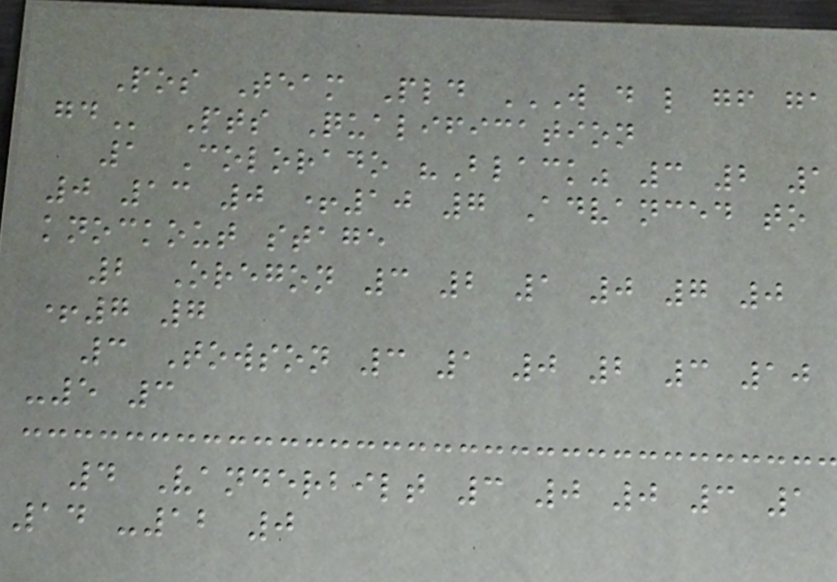Pos Team Pld W D L GF GA
GD Pts Qualification
1 Colorado "Black" 3 2 1
0 13 0 +10 7 Advanced to
knockout stage
2 Oregon 3 2 1 0 7 0
+7 7
3 Towson 3 1 0 2 3 10
-5 3
4 Vanderbilt 3 0 0 3 1
14 -12 0
